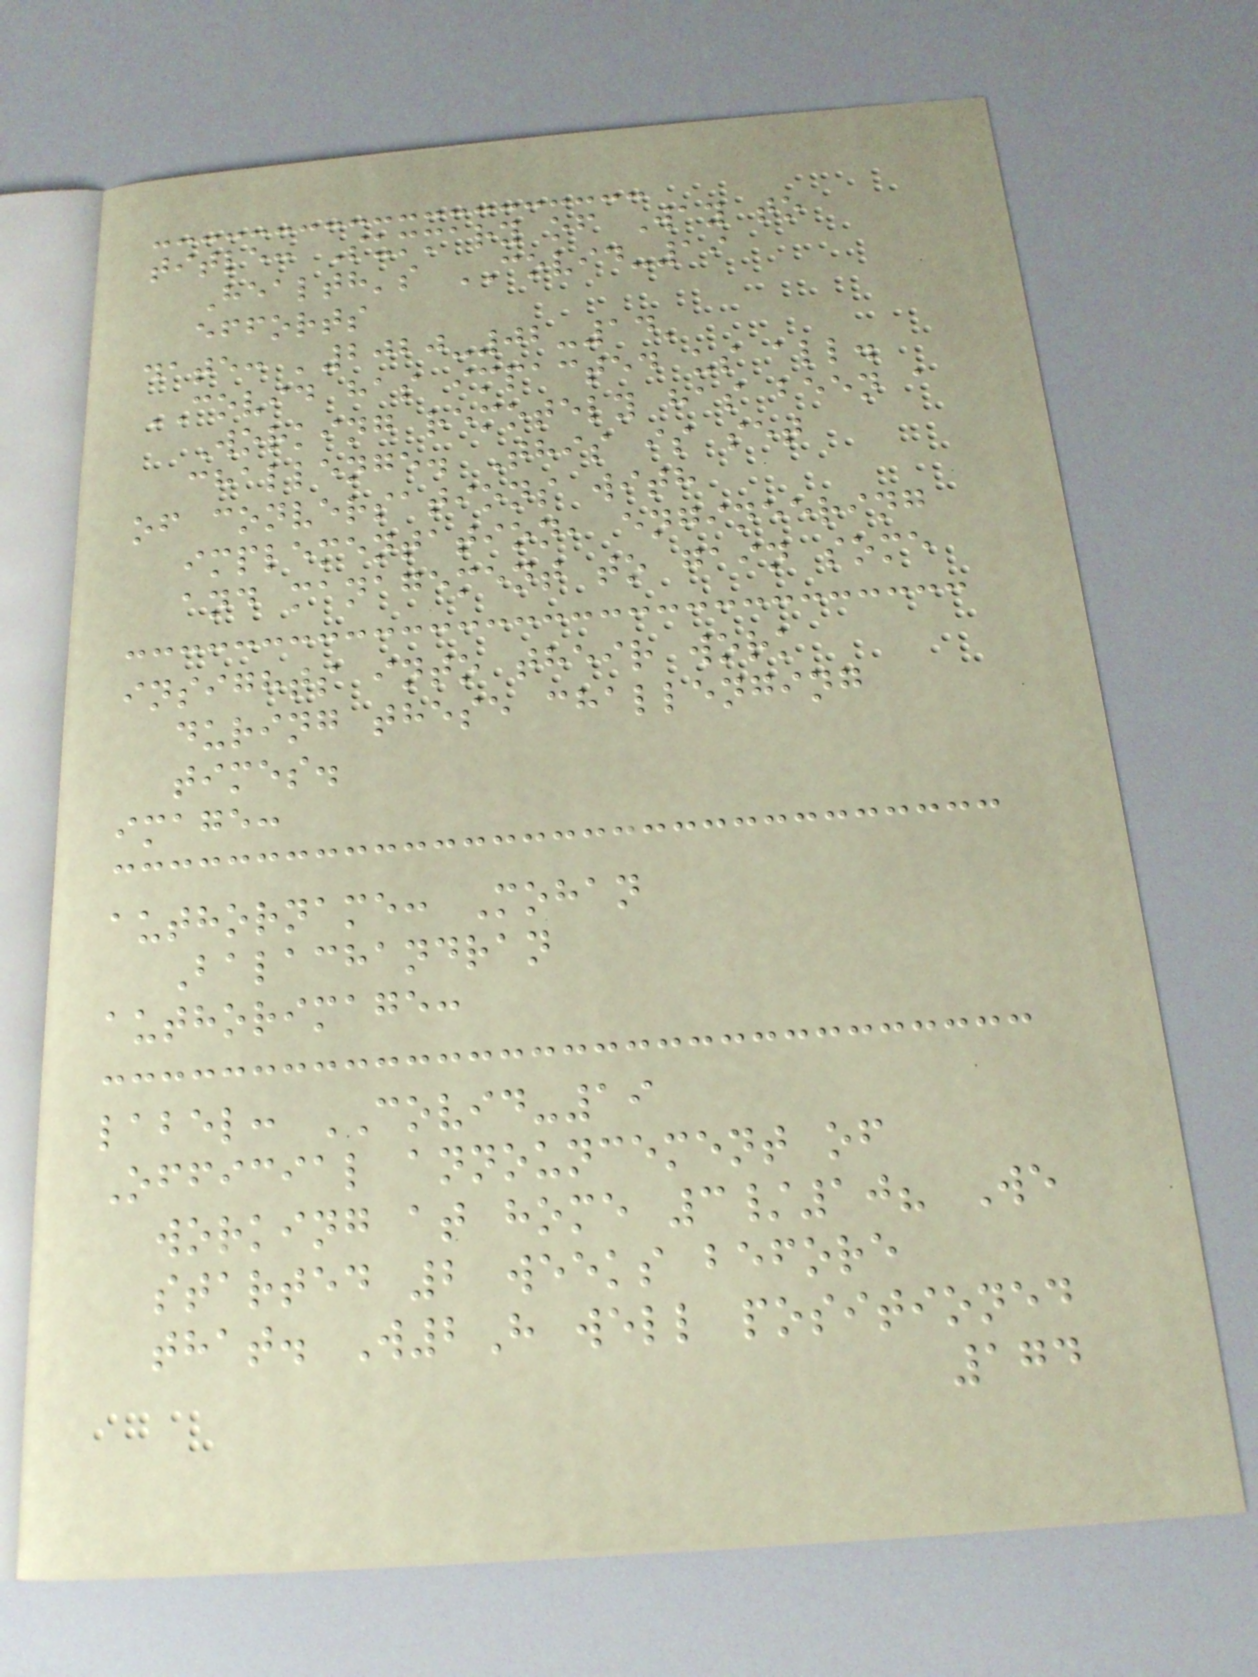title: Summary of Way to
Health's COVID-19
efforts
date: '2020-02-14'
COVID has impacted us all.
Working remotely has been a
challenge. This is set
of conversations with
implementation, engineering
and management to gain some
insights into their work
during these challenging
times.
image:
authorname: Mohan
Balachandran
authorimage:
label: COVID-19
Official announcement of
working at home 3/10? We
started 2 weeks before
that. W2H well positioned
174
